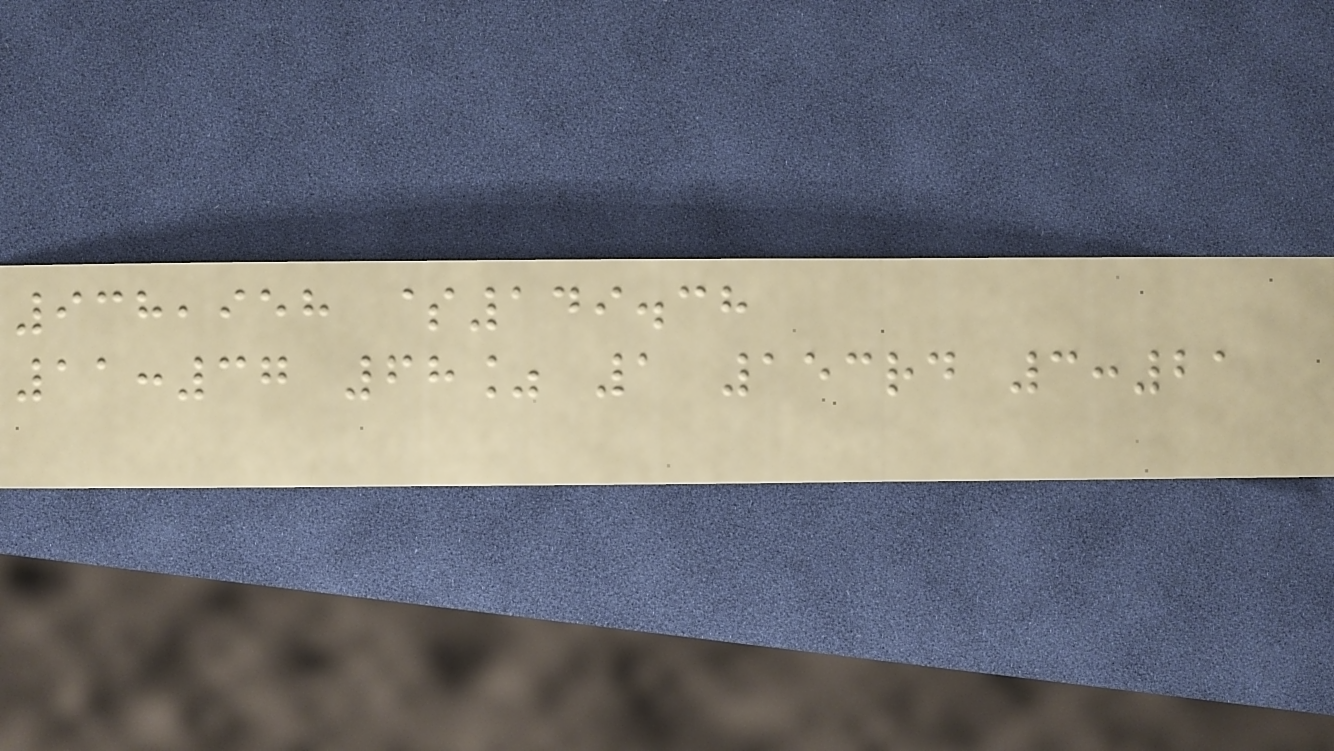938,958 $149.38
11:37 68% 1 153rd 3:21
